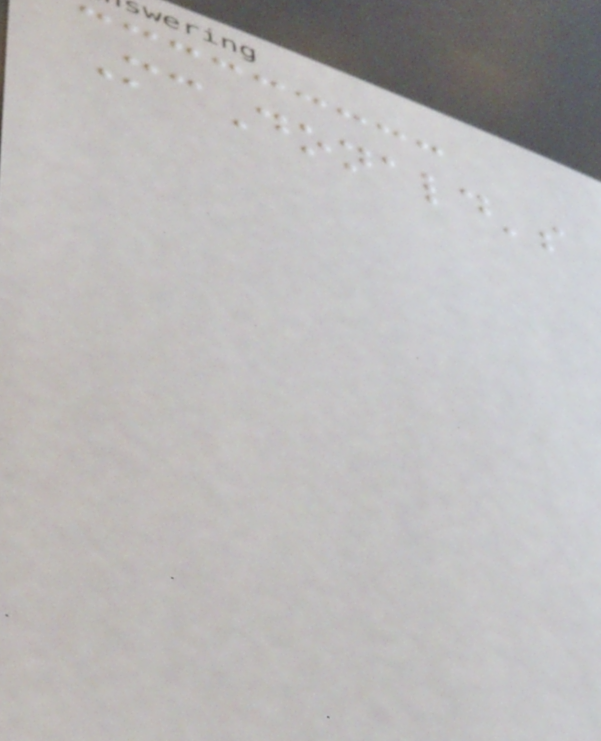McDonald's
